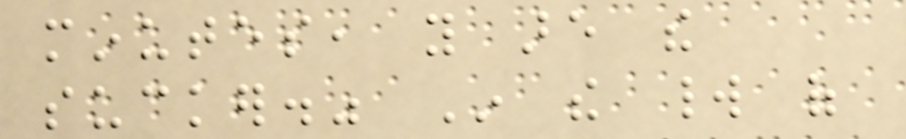minutes, you are the
sucker." In the world of
